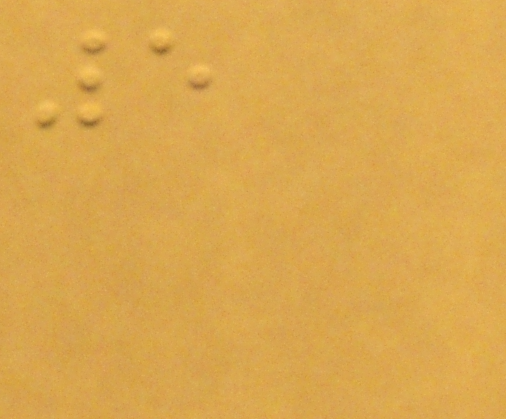5
